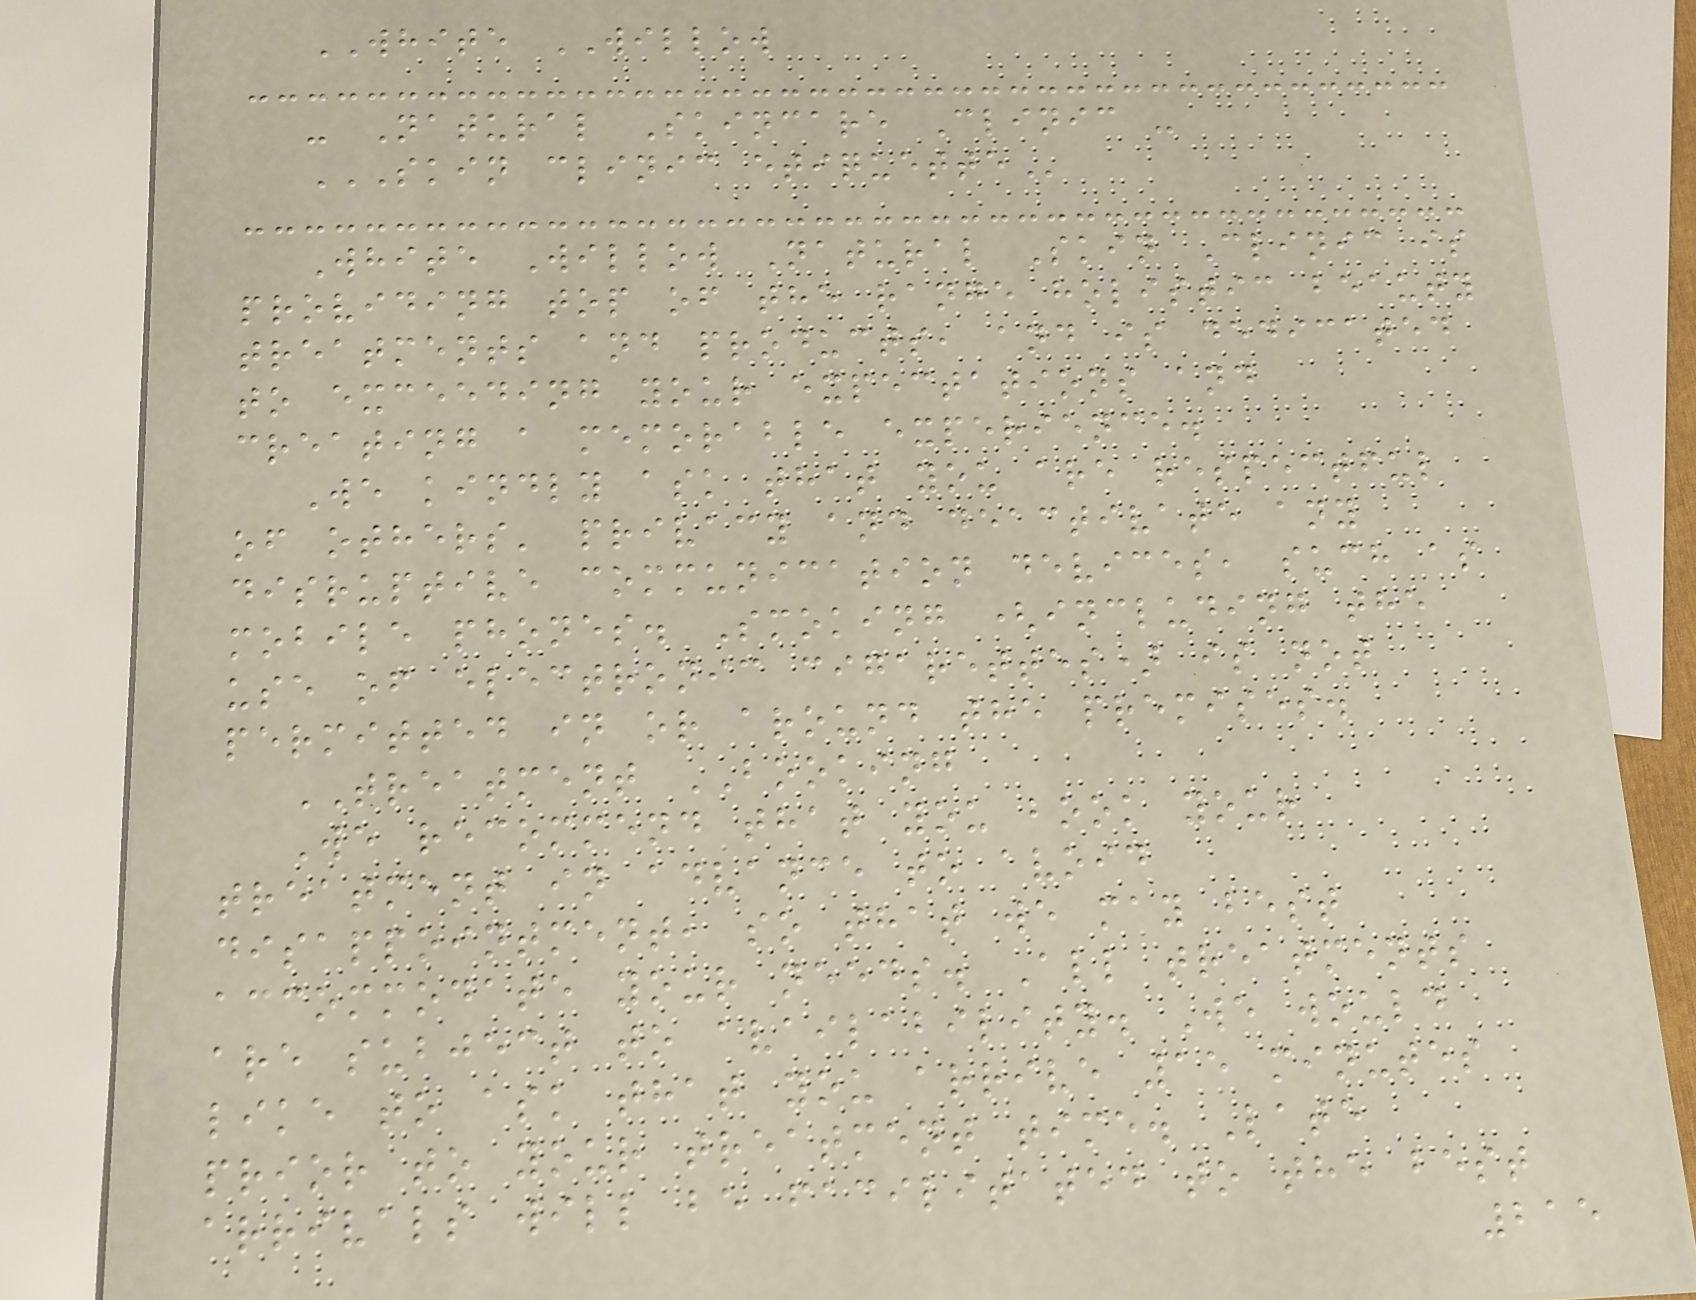WHITE WILLOW
- Natural Skincare Clinic -
SKIN CLINIC ETIQUETTE
White Willow Natural Skin Clinic is
providing top of the range holistic beauty
treatments and products, and is dedicated
to exceeding your expectations and
creating a memorable experience.
We kindly ask that you are respectful
of others' privacy and deactivate any
disruptive communication devices, such as
mobile phones. Smoking (including the
use of electronic cigarettes) is not
permitted in or around the premises.
TREATMENT BOOKING
We recommend that you book your
treatment in advance to avoid
disappointment, so that we may best
accommodate your needs. All treatments
are subject to availability. We would
like to ask that you arrive 15 minutes
prior to your treatment time. Late
arrivals will be facilitated to the best
215
